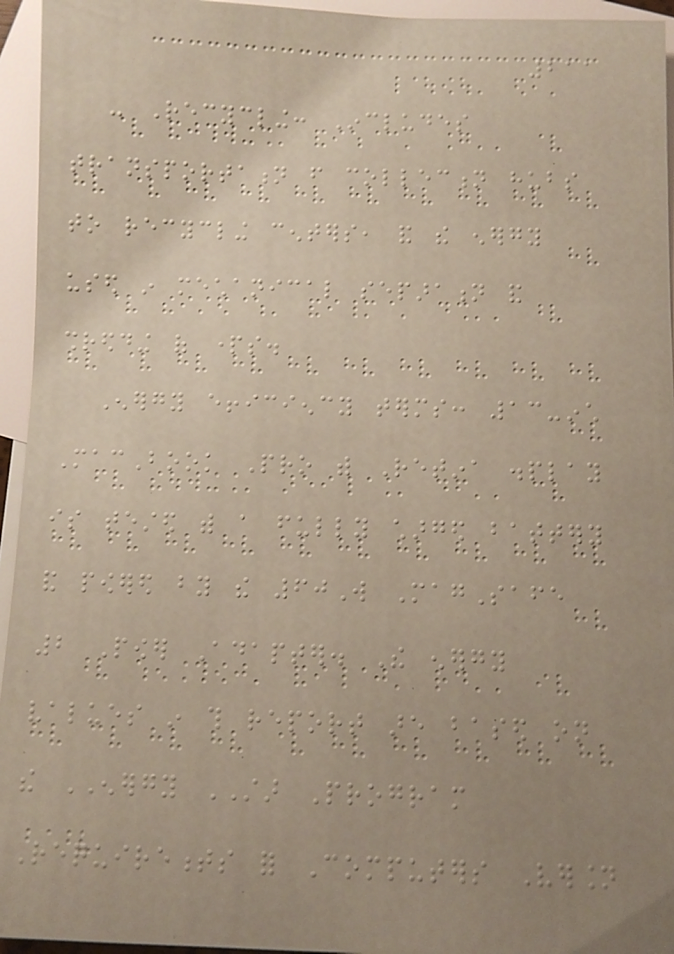211
- Recycling: Includes
transportation from collection hubs
to recycling centers, and the energy
used in mechanical separation and
shredding of parts.
Energy efficiency terms: 13-inch
MacBook Pro with Retina display
is tested with a fully charged battery
and powered by the 60W MagSafe
2 Power Adapter. The energy
values in this report are based on
the ENERGY STAR Program
Requirements for Computers Version
